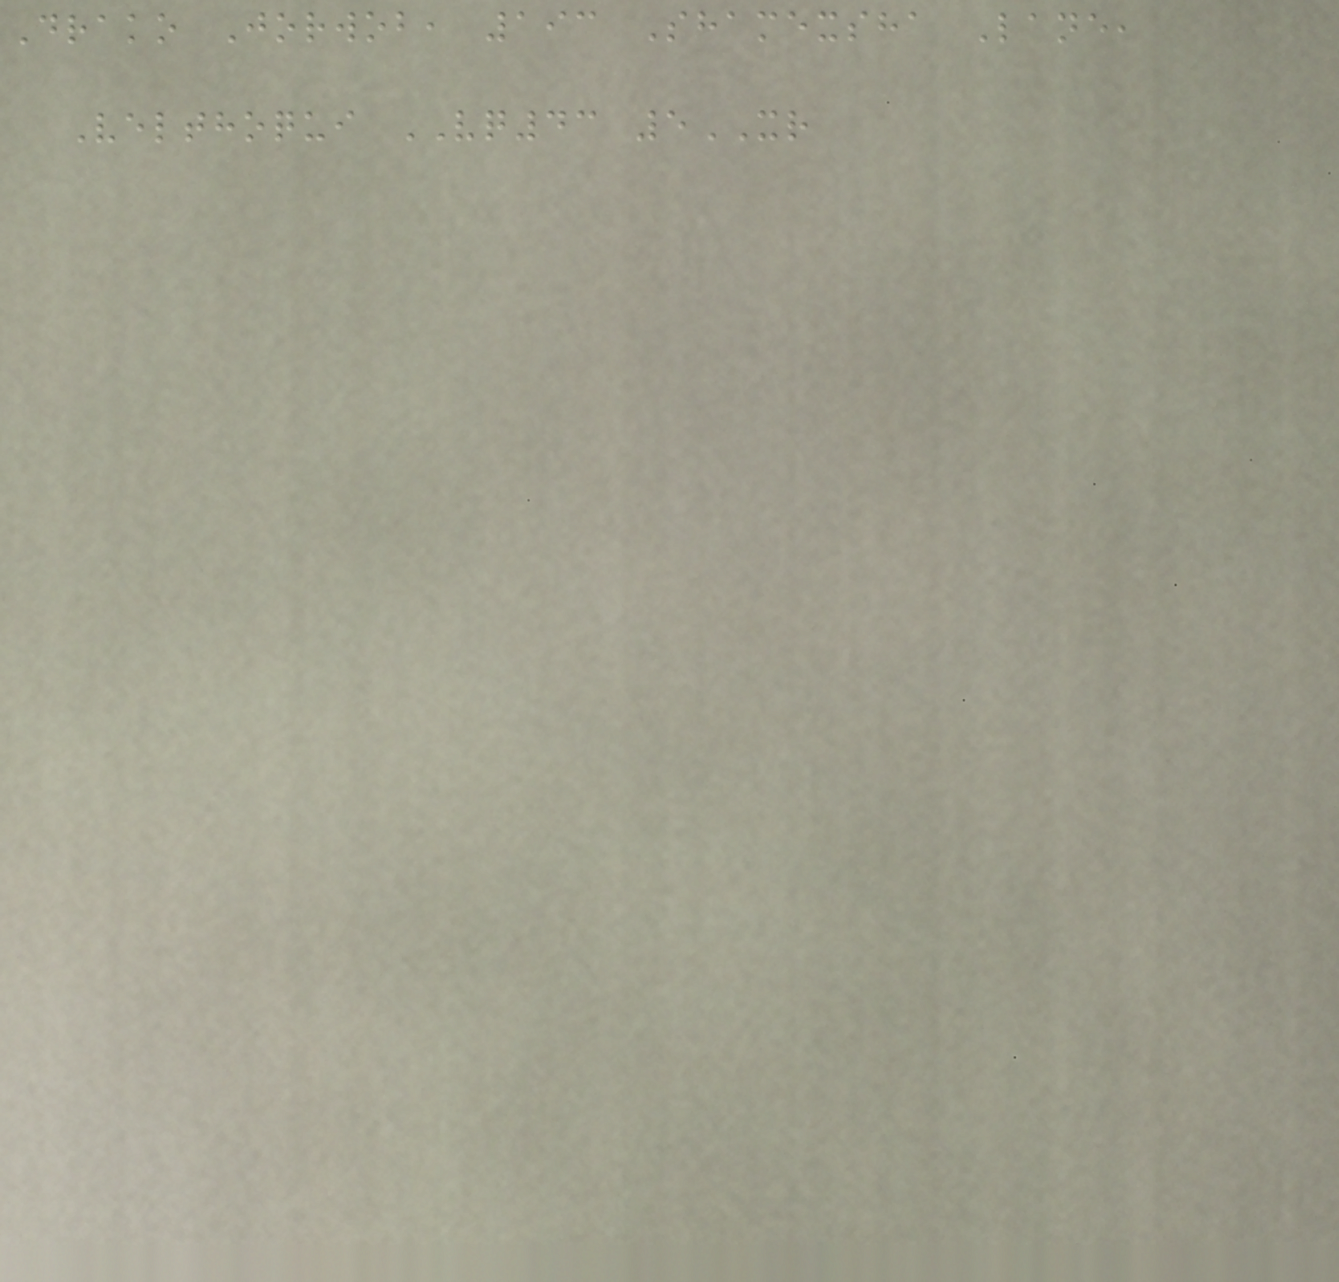Drako Jorwob, 193 Shamexsha Lane,
Velthoqui VQ43 5XR
